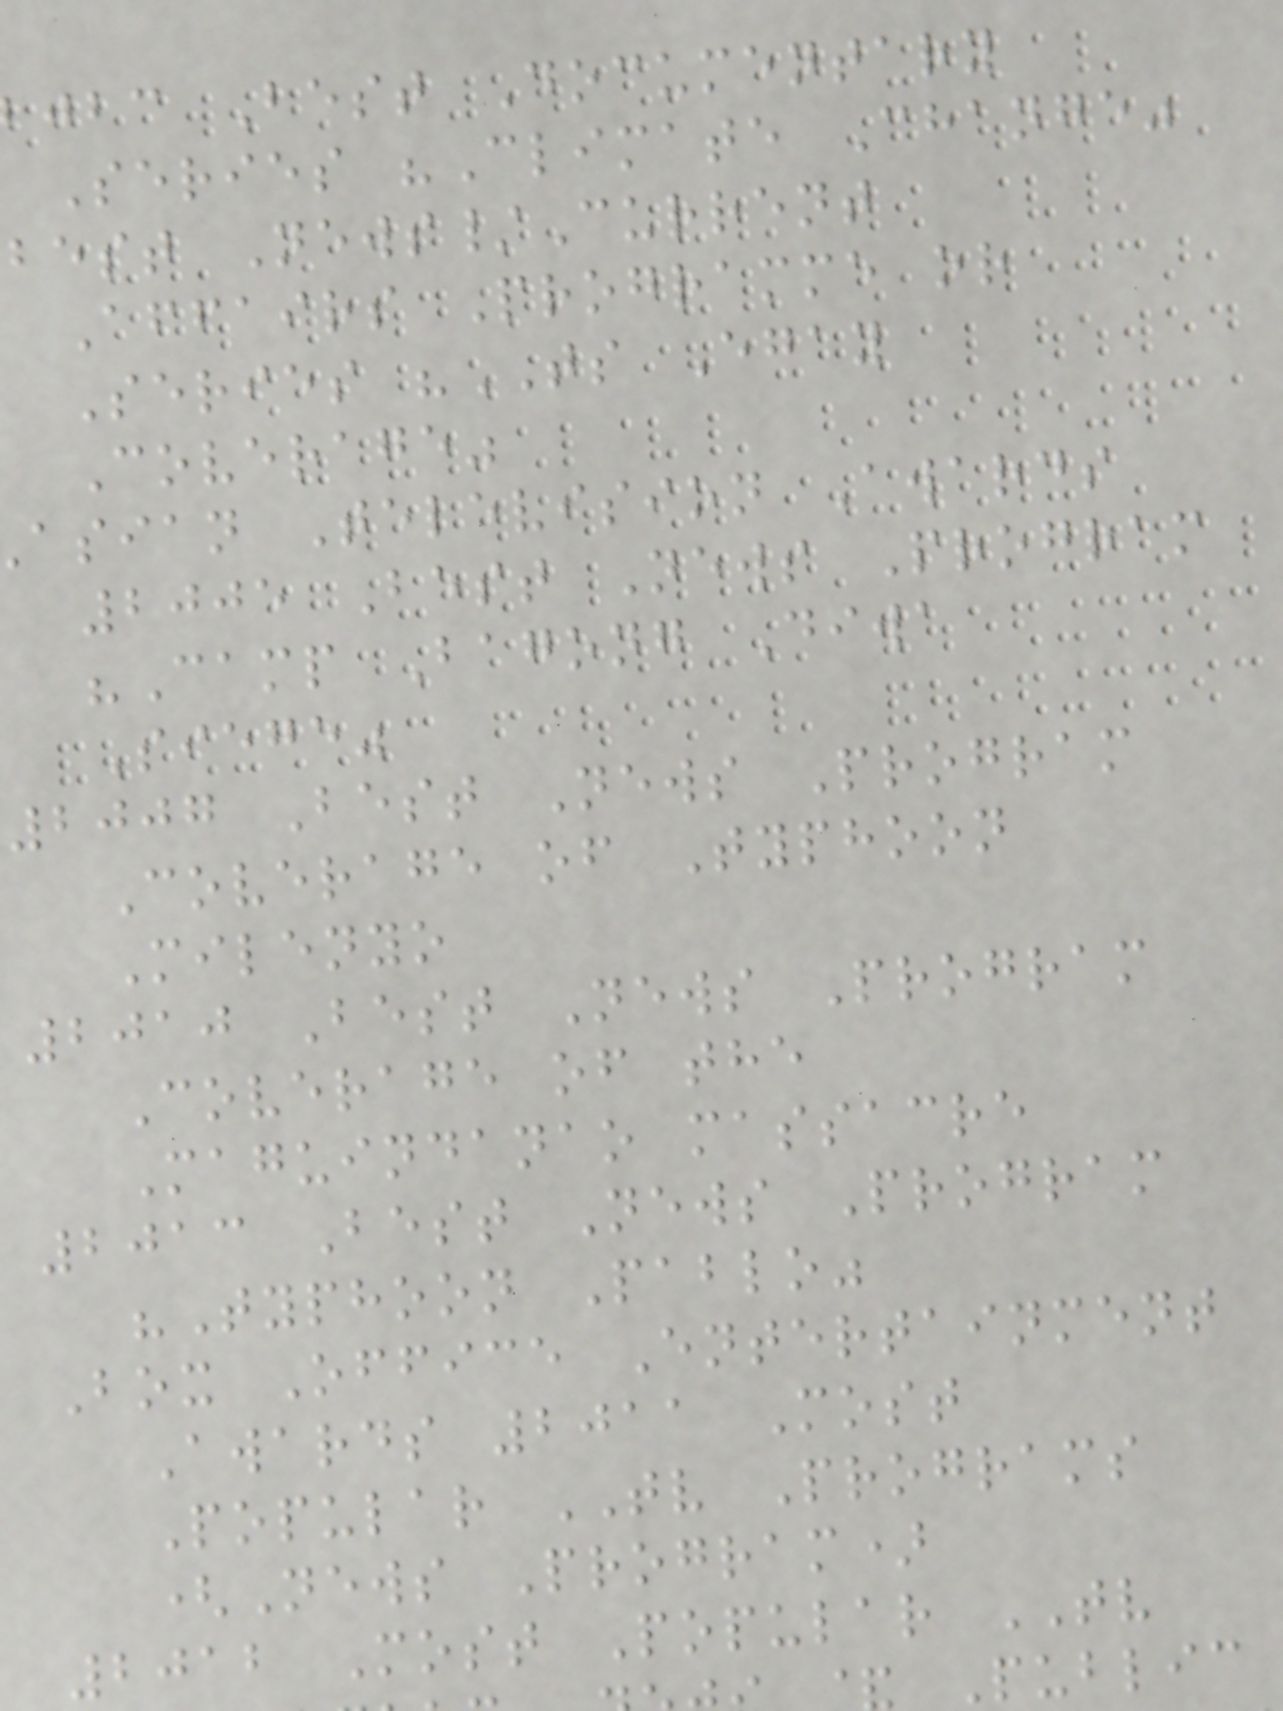jbc Best Documentary
Series "Climate Change"
best News/Current
Affairs Programme or
Series "TS Egay
Coverage"
asian Television Awards
2005 Best News Program
"Camp Bagong Diwa
Siege"
2007 Best News Program
Coverage of Typhoon
Milenyo
2010 Best News Program
Coverage of the
Maguindanao massacre
2013 Best News Program
"Typhoon Pablo"
Box Office Entertainment
Awards 2011 Most
Popular TV Programs
(News Program)
2012 Most Popular TV
Public
